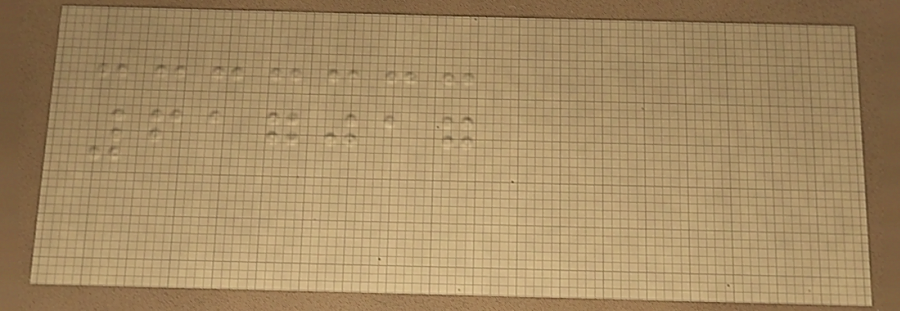617017
